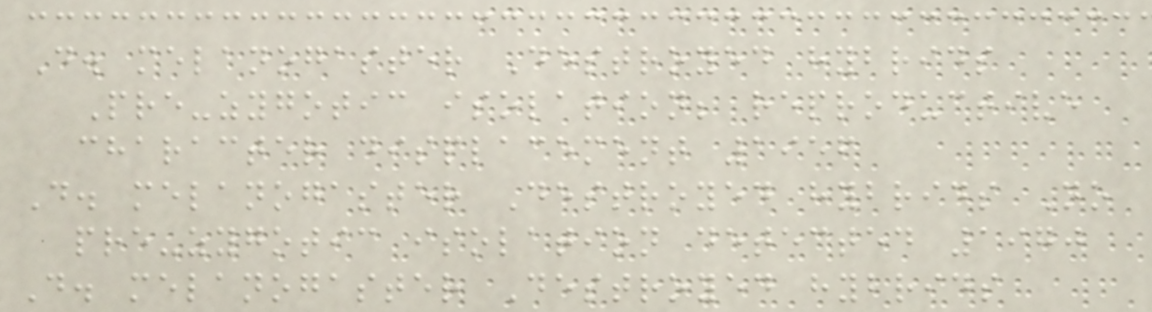D. melanogaster Destroyed hybrids
Pre-zygotic isolation; reproductive
character displacement 1956
D. melanogaster Destroyed hybrids No
pre-zygotic isolation detected 1970
D. melanogaster Destroyed hybrids
